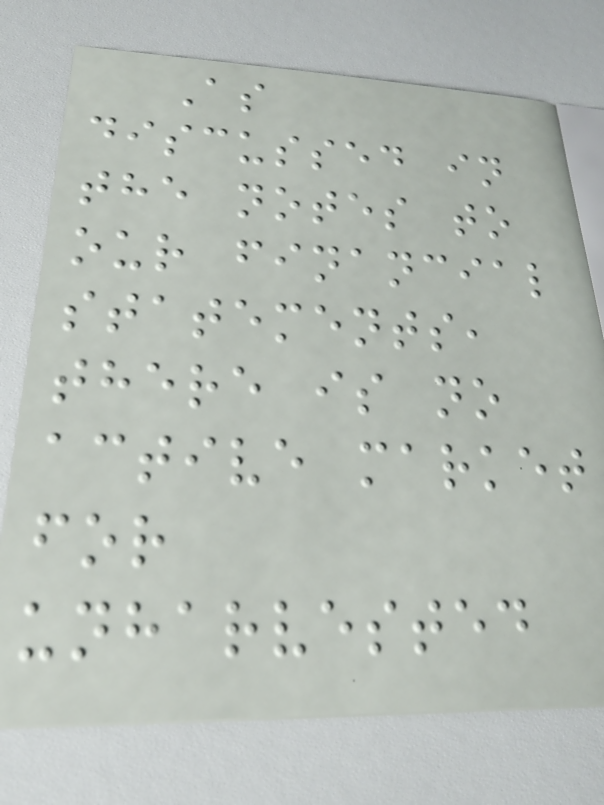As
discussed in
the notes to
our financial
statements,
there is no
active market
for
unharvested
